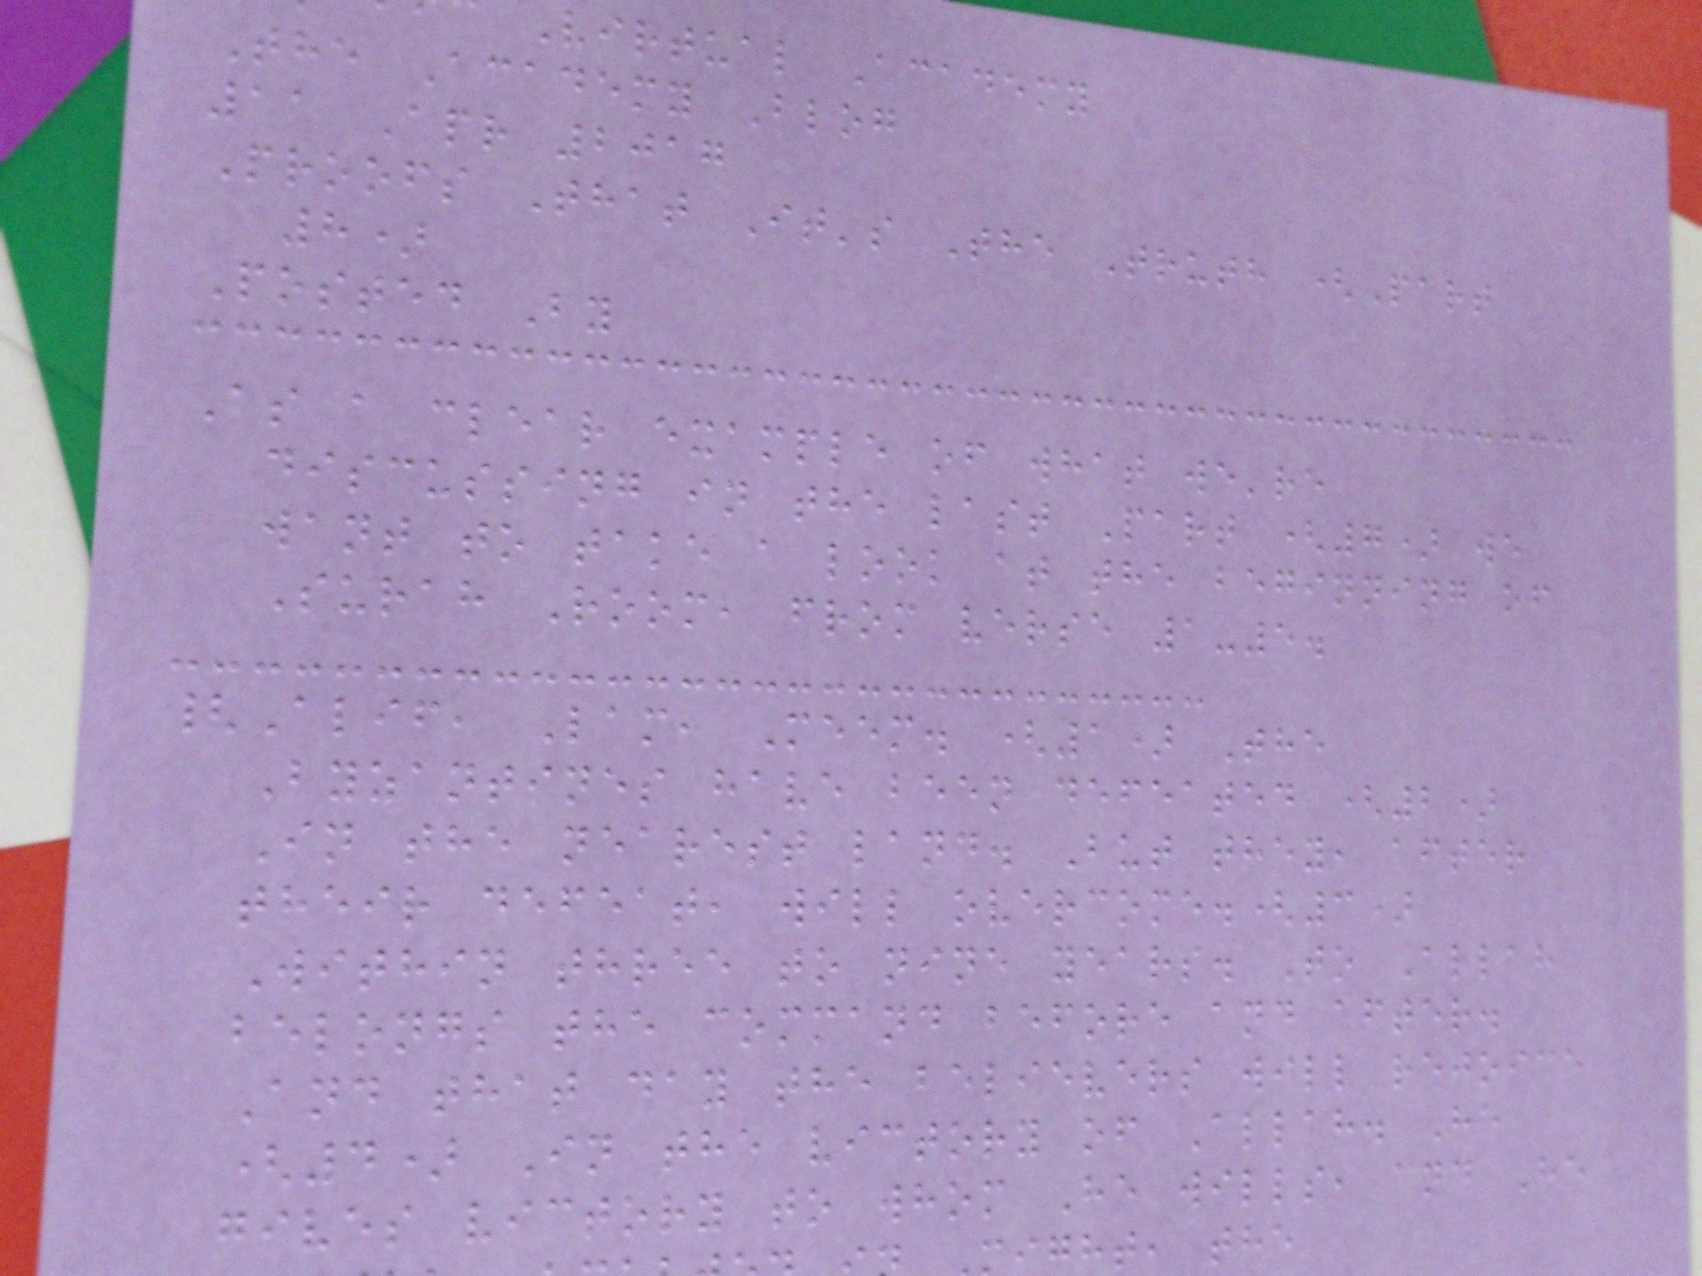Virtual Academy
The Academy Blog
11 Apr 2017
Proofs That It's The Truth (Part
8)
Posted By
As a clear example of what we're
discussing in the last Part (7) we
want to take a look at the beginning of
Surah Room, from verse 1-5.
{Alif, Lam, Meem. (1) The
Byzantines have been defeated (2)
In the nearest land. But they, after
their defeat, will overcome.(3)
Within three to nine years. To Allah
belongs the command before and after.
And that day the believers will rejoice
(4) In the victory of Allah. He
gives victory to whom He wills, and He
ght, the
